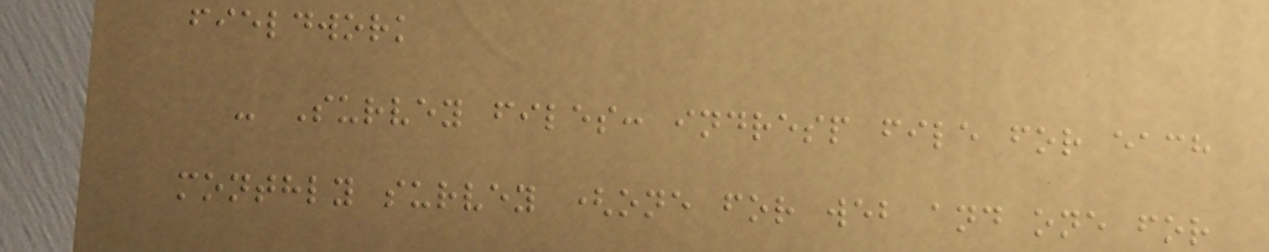fieldwork
- Survey files: indresp file for each
monthly survey (one for web and one for
